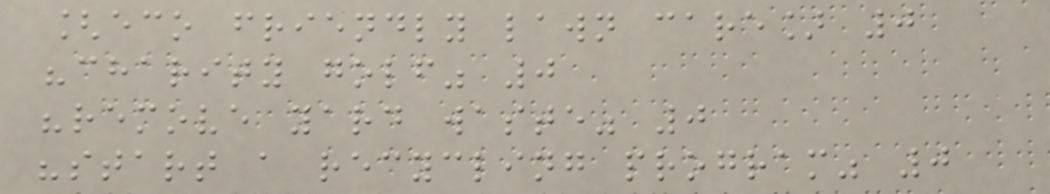[eco friendly lawn care] 0
"charity golf" 0
"remove yard waste" 0
"start a recycling program" 0
